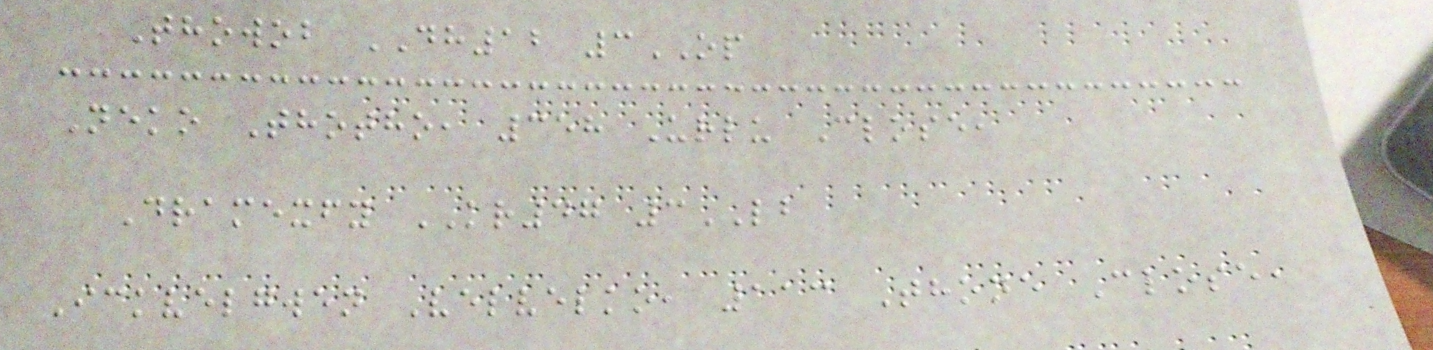Thowob DH12 3OP
Neko Thotho, 358 Urlu Close,
Dramexfy KR47 3LB
Ickvelgwen Velvelko, 113 Thone Close,
